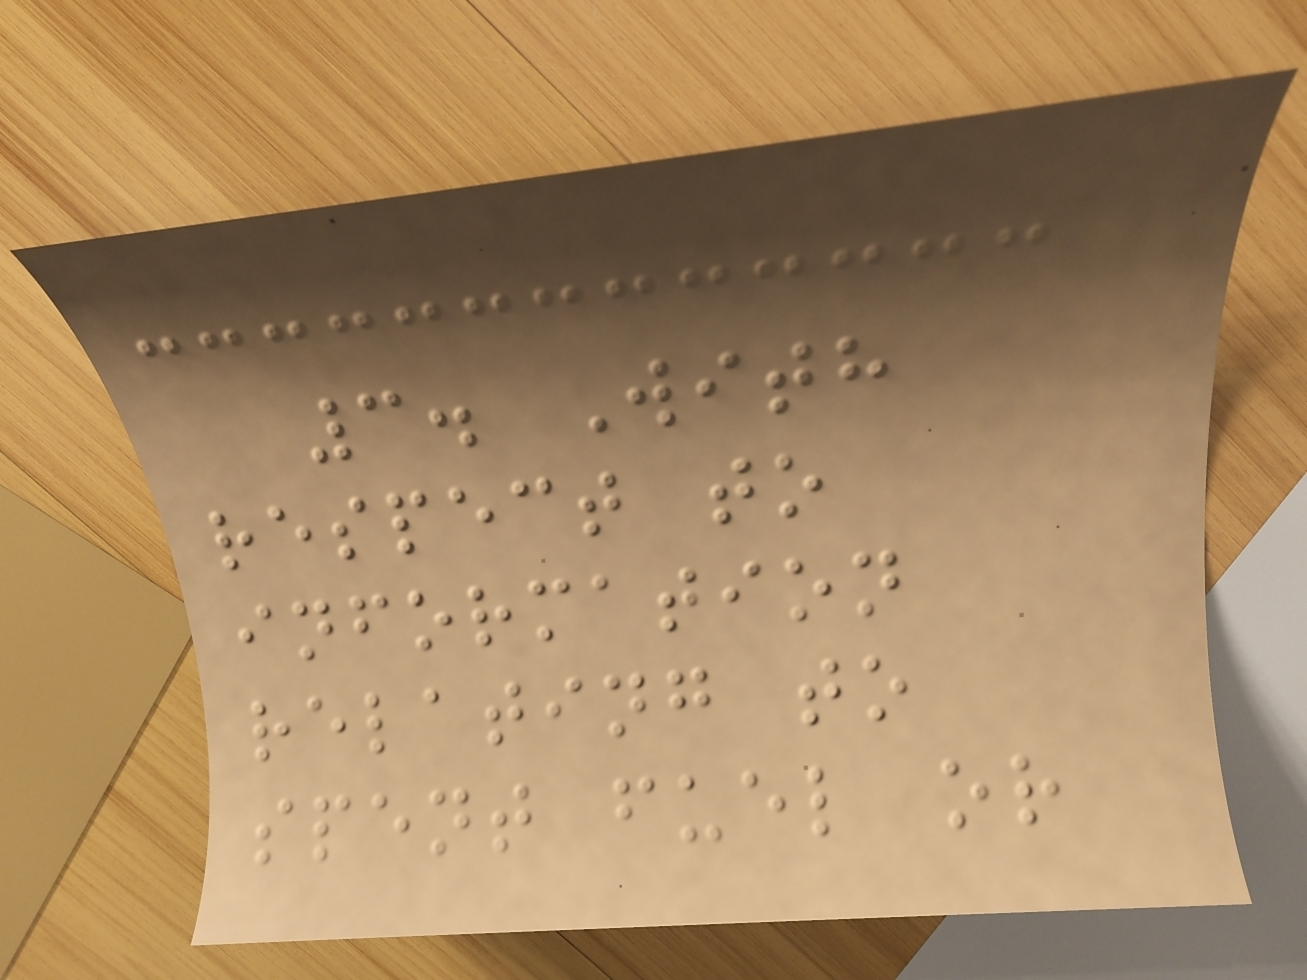3. With
respect to
information
relating to
spent fuel or
